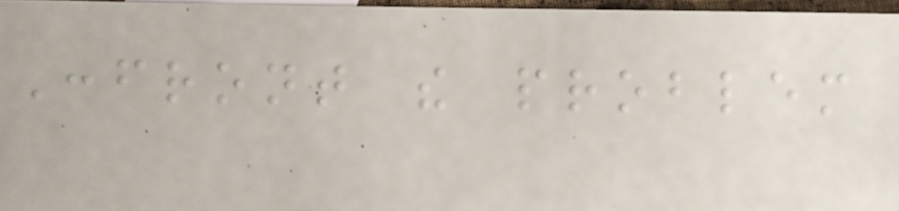Confront the problem
